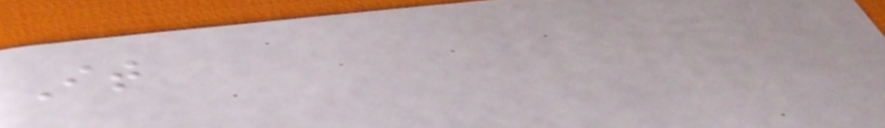It
